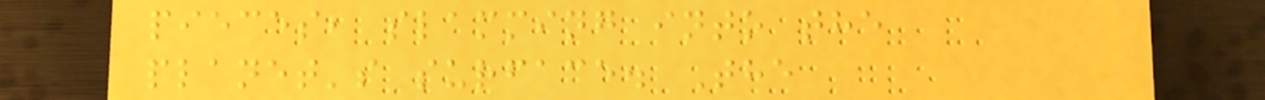pieces, slamming into the
planet's surface. The
